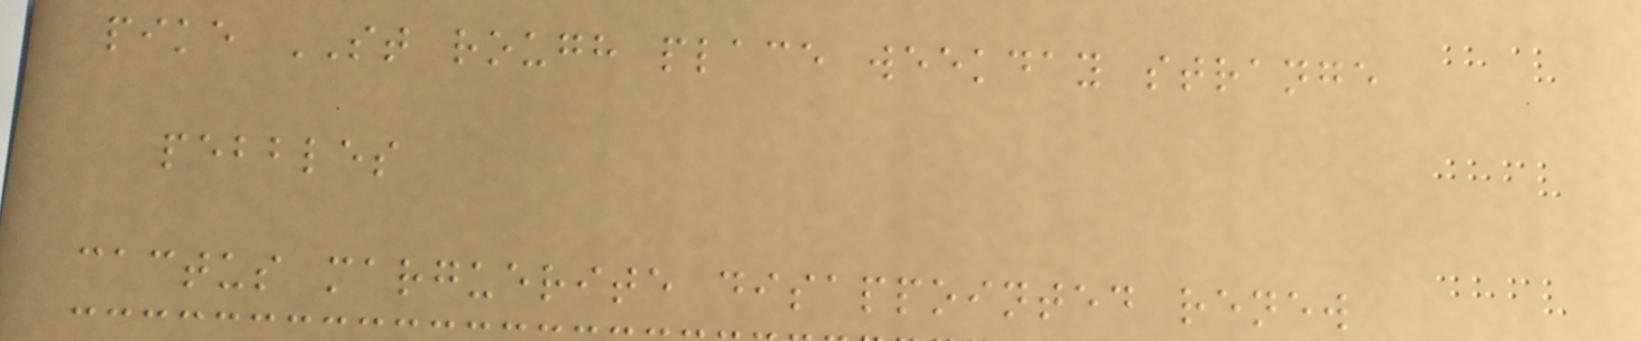pike ST rough place weekday strange
pebbles
cactus marguerite disappointed renew
